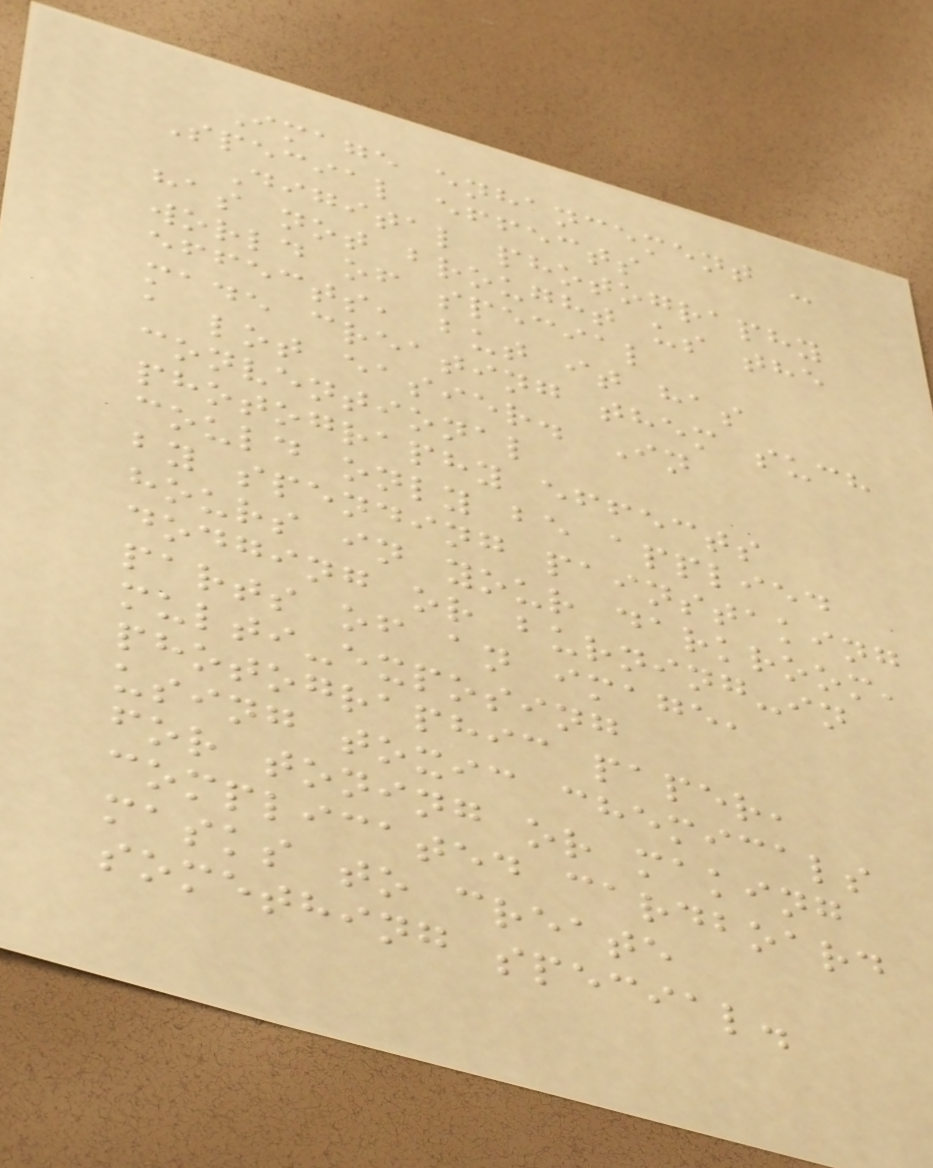Image enhancement -
Special effects
Digital photography
has not brought us the
world of special
effects, but it has
made creating them such
a lot easier. In
conventional
photography effects
could only be applied
by spending painstaking
hours in your darkroom,
dodging or burning-in
parts of an image,
multi-exposing
photographic paper,
using toxic chemicals
for toning or making
complicated cardboard
masks to create
something special.
